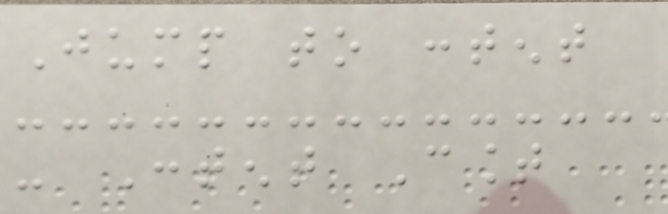Jump to content
- Content Count
